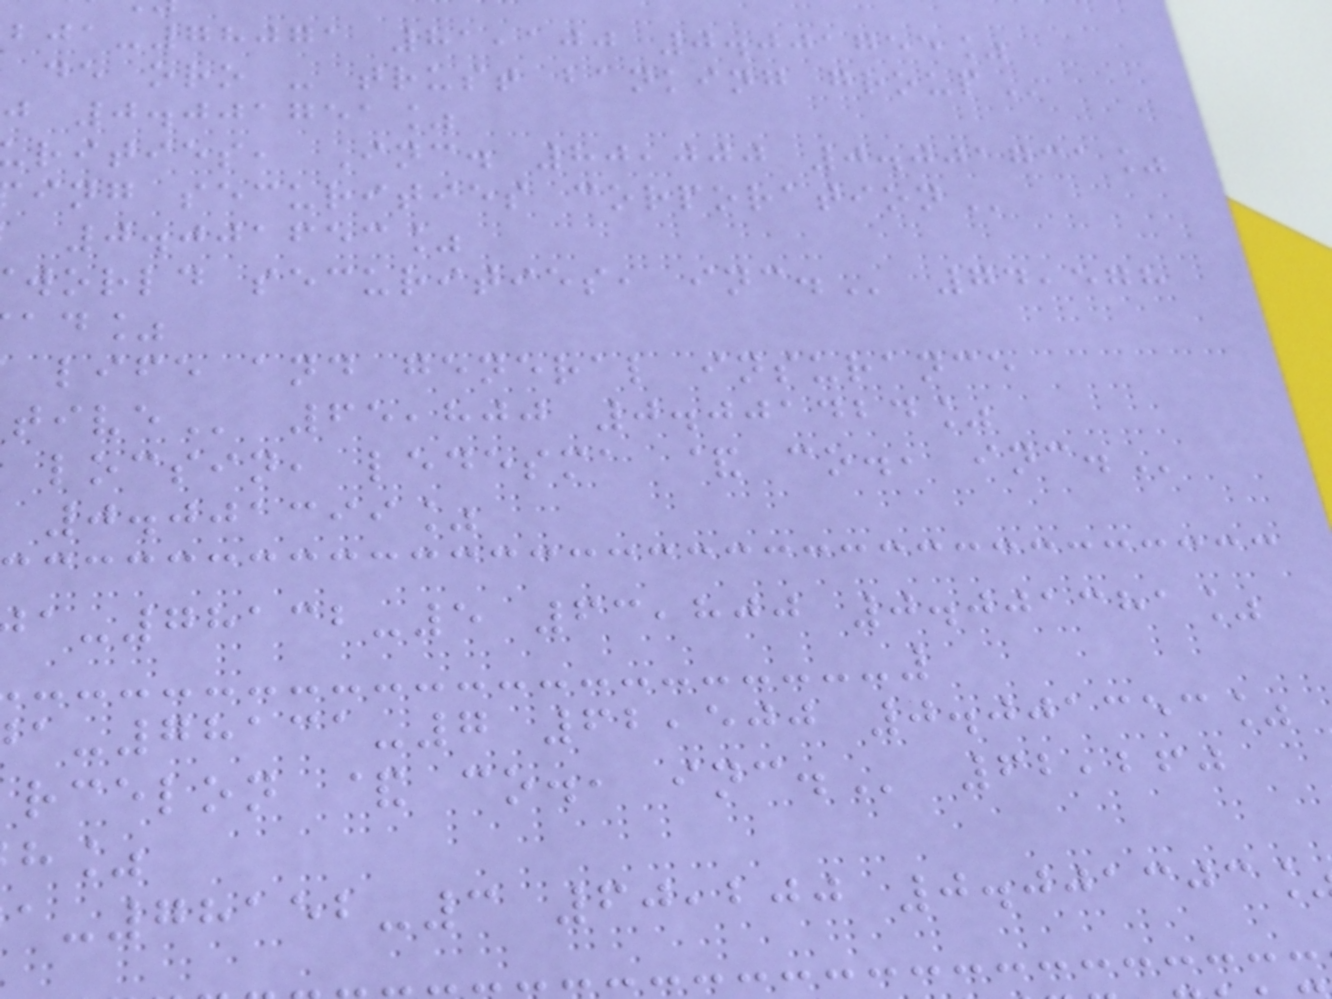-78071 81,100 0.001755%
de oro - trust banking
j 0.001751%
rities, Inc. 80,000 0.001731%
ing securities
0.001653%
world securities,
ad%
life and general insurance
65,800 0.001424%
locsin, ledesma & co.,
0.001399%
-78132-5 63,800 0.001381%
-78131-7 62,500 0.001353%
rcelon & co.,
-78152-3 60,200 0.001303
